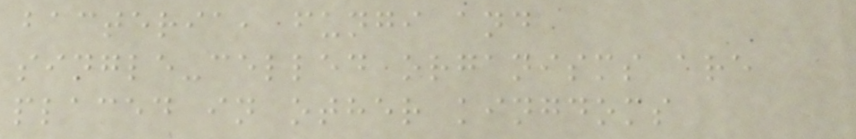bacteria, fungi and
single-celled organisms are
placed in other kingdoms
